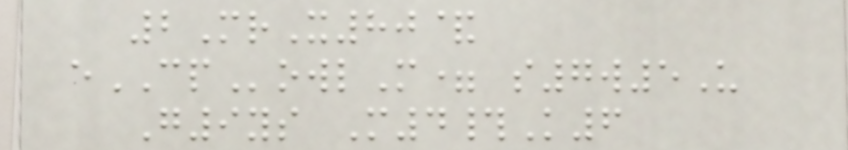2MrX80&
eCPowlM= s7w5U
G9ys M4#K6
